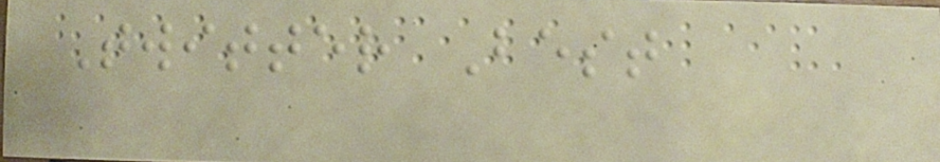Twitter Best
